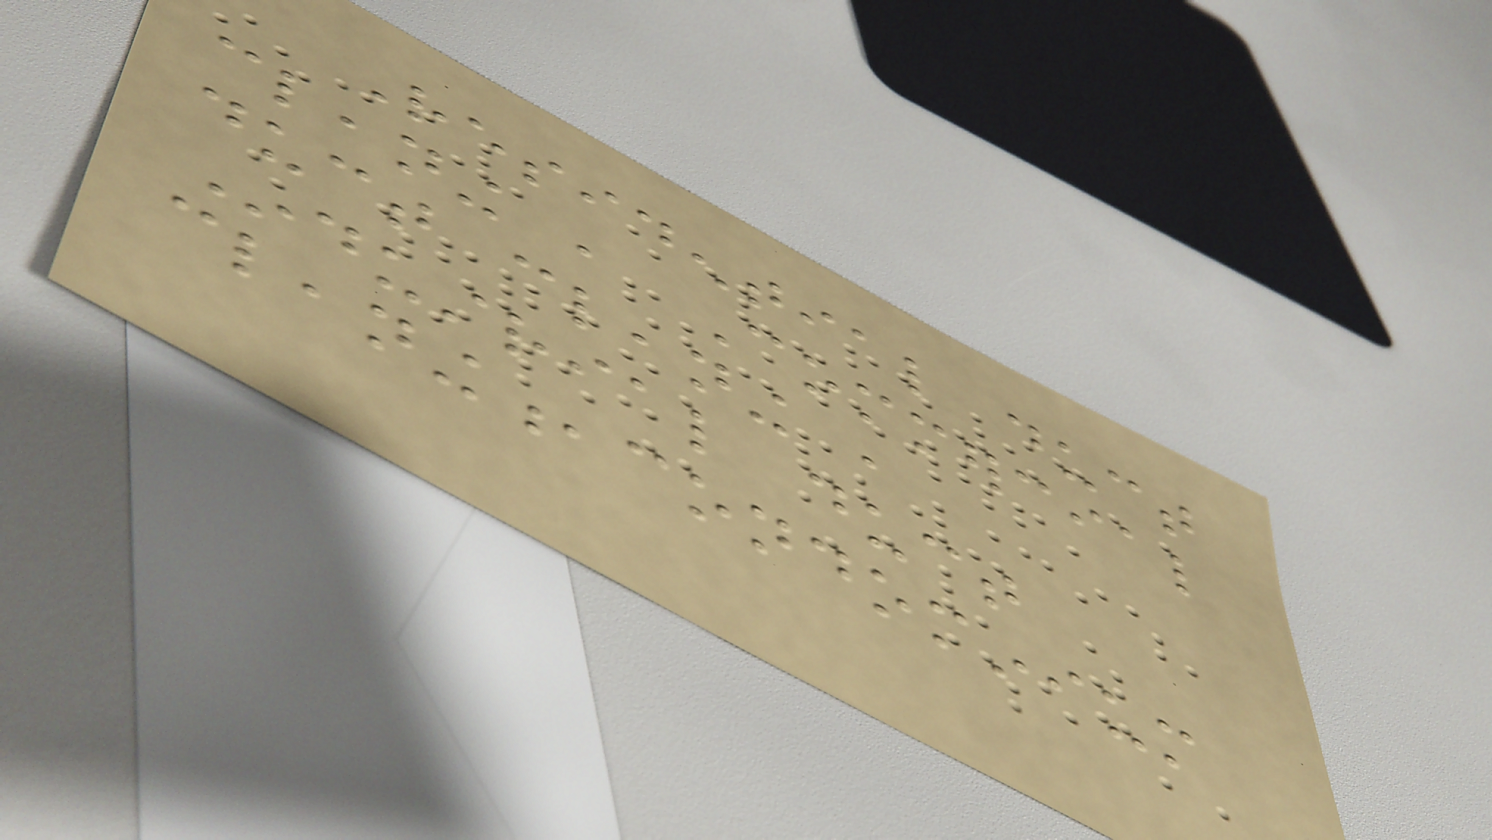Residential duct
cleaning , Commercial
duct cleaning ,
Industrial duct
cleaning,condominium
